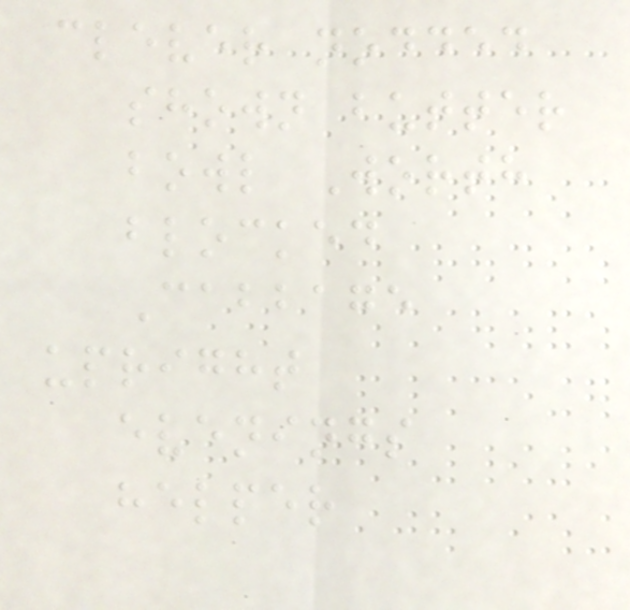clever nodded
shown butter
bowl Worth
blocked
Cabbage
upright
evenings
helper
